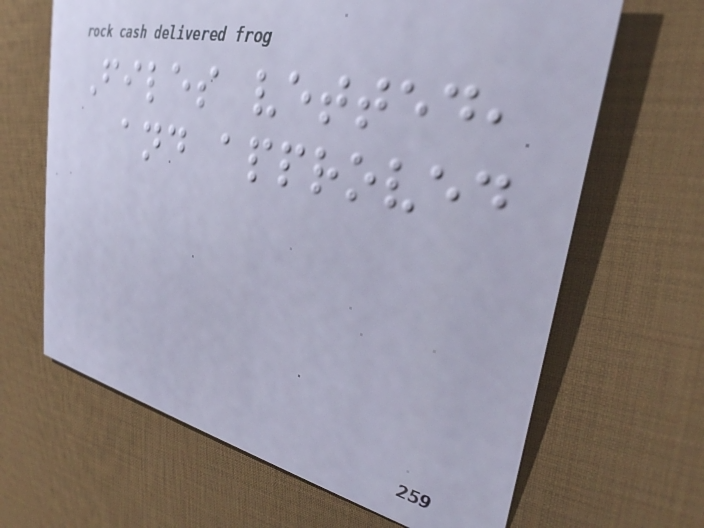Files vetted,
and approved
